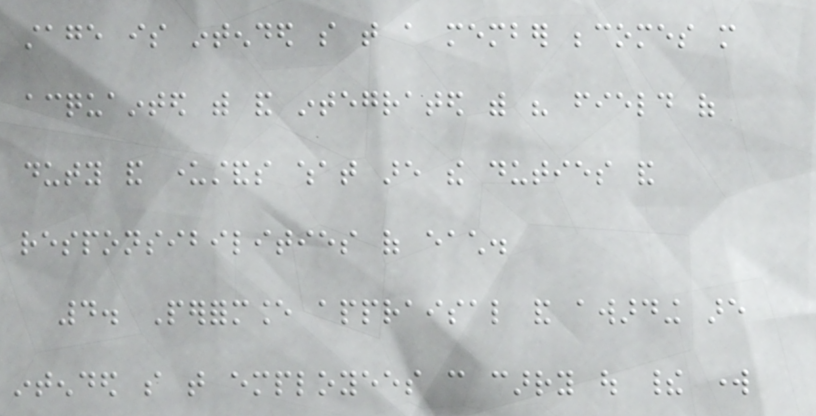stage is intended so that a member becomes more
acquainted with and integrated with his field of
duty and understands what are the duties and
responsibilities of each.
4. Performance appraisal and awarding are
intended so that employees can carry out their work
